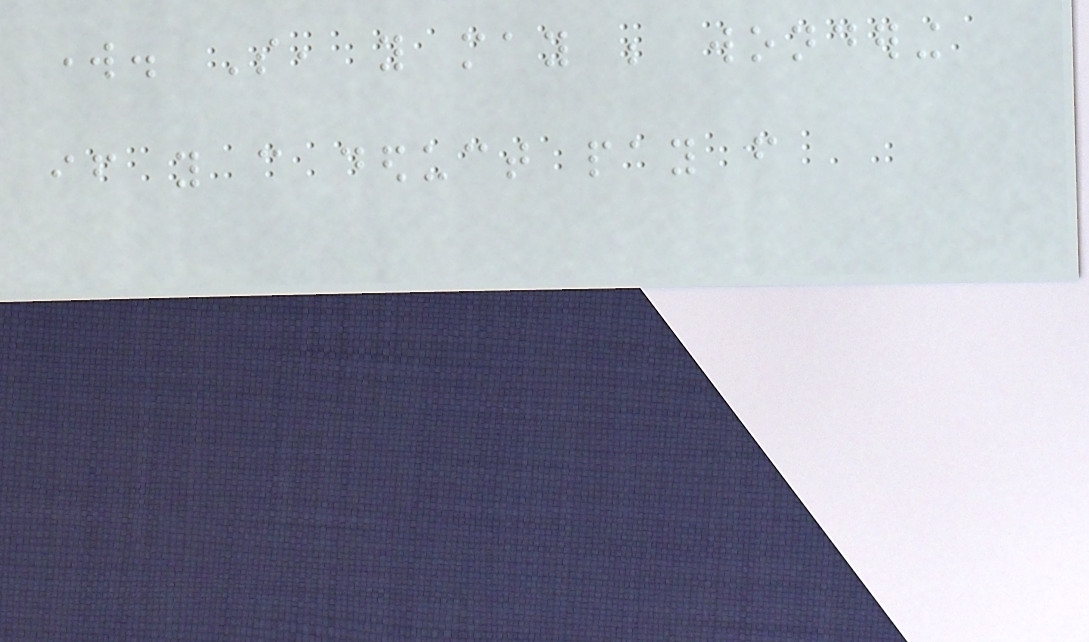work. So, you may be wondering
if you can deduct pay from
